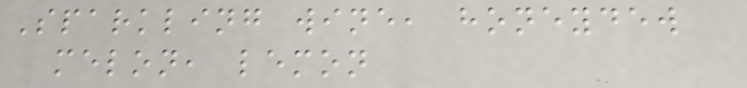Sparkling wine, honeydew
melon, lemon
